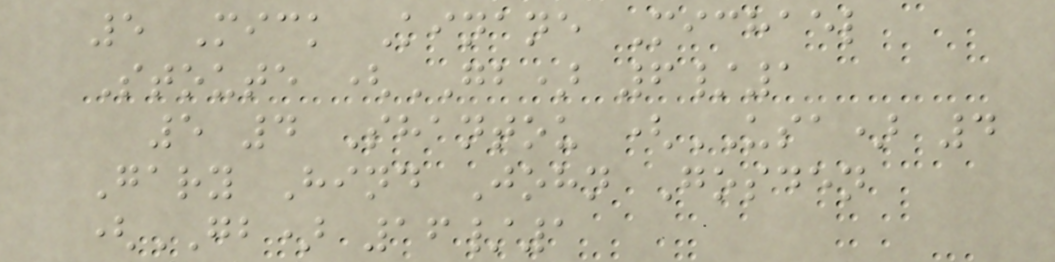5 Mick Kinane Michael
Stoute (GB) 6/1
5 4 Shantou (USA) 4
Gary Hind John Gosden
(GB) 16/1
